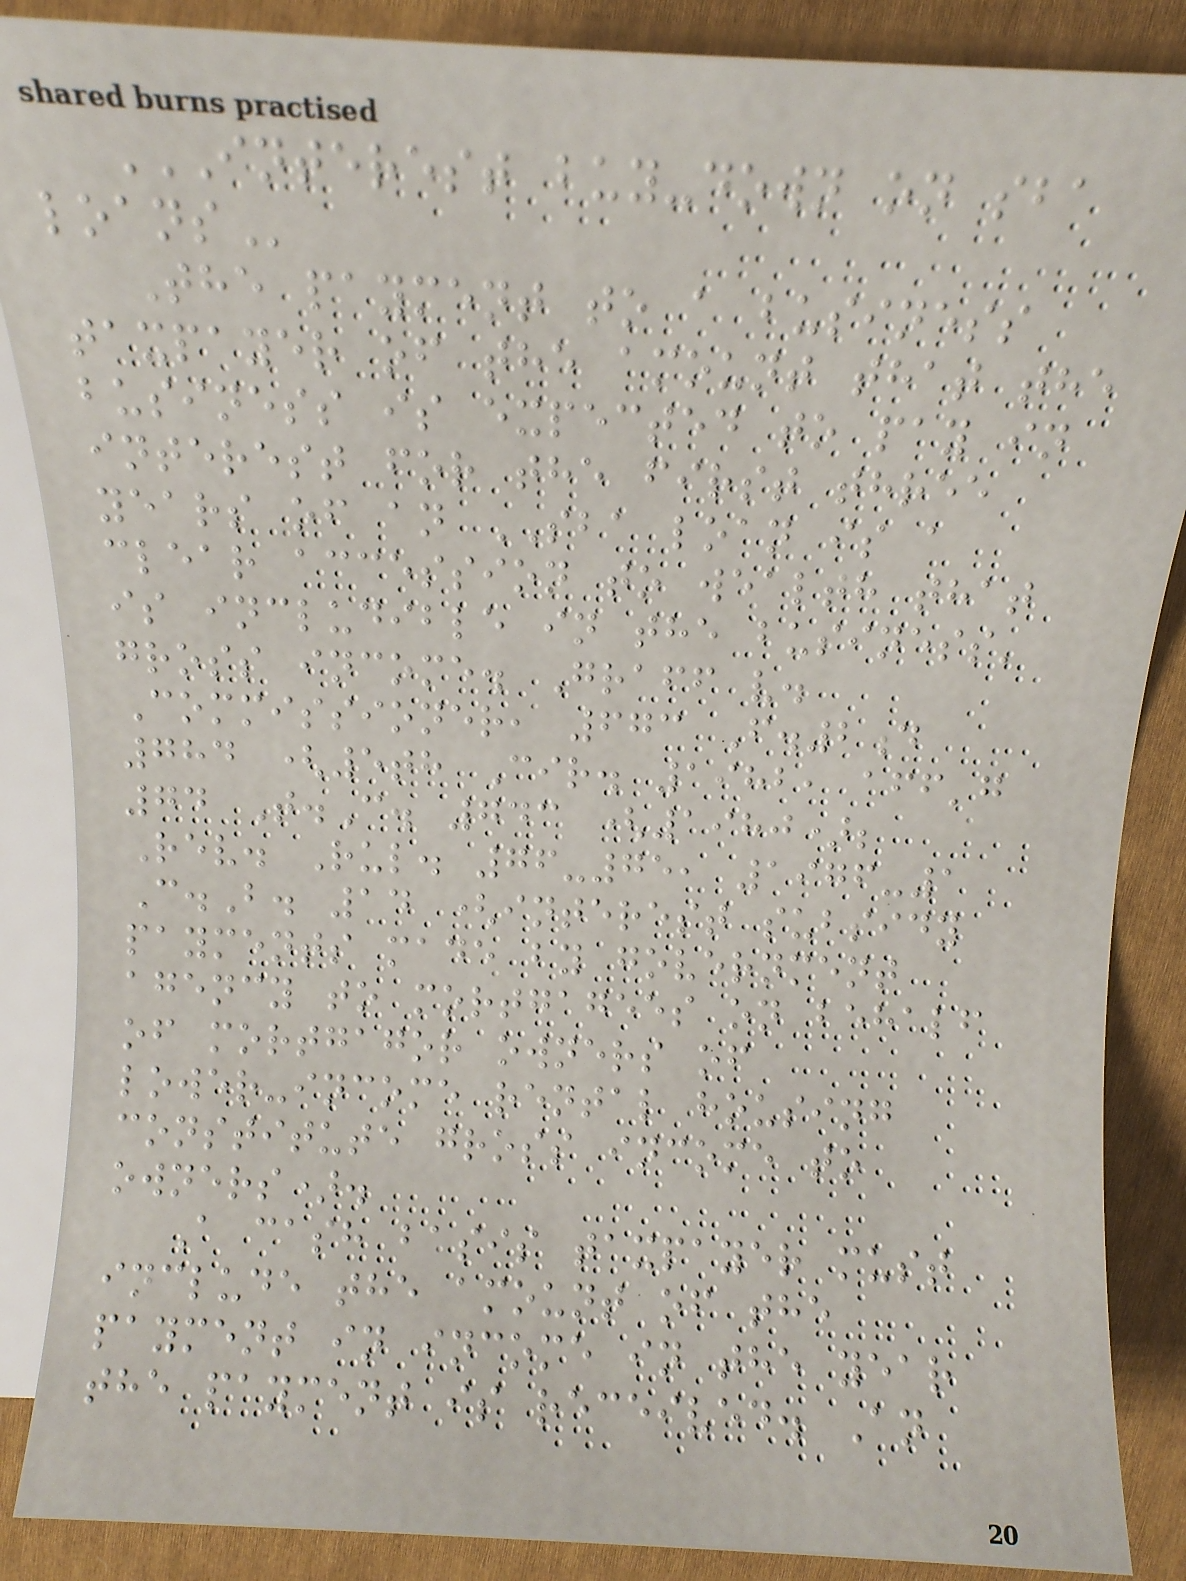INTEREST BUY-DOWN ON SBA
LOANS
The payment to a business
taxpayer of the amount that the
business is expected to pay in
interest for the first three
years of an SBA loan is a
clear accession to wealth that
is includible in the business'
gross income. Graff v.
Commissioner, 673 F.2d
784 (5th Cir. 1982, aff'g
74 T.C. 743 (1980);
Rev. Rul. 76-75, 1976-1
C.B. 14 (interest subsidy
payments made by government
agency to mortgagees on behalf
of mortgagor owners of
lower-income rental housing
constitute gross income to
owners).
A cash basis taxpayer must
include the amount of the
payment in income in the year
the payment is received. An
